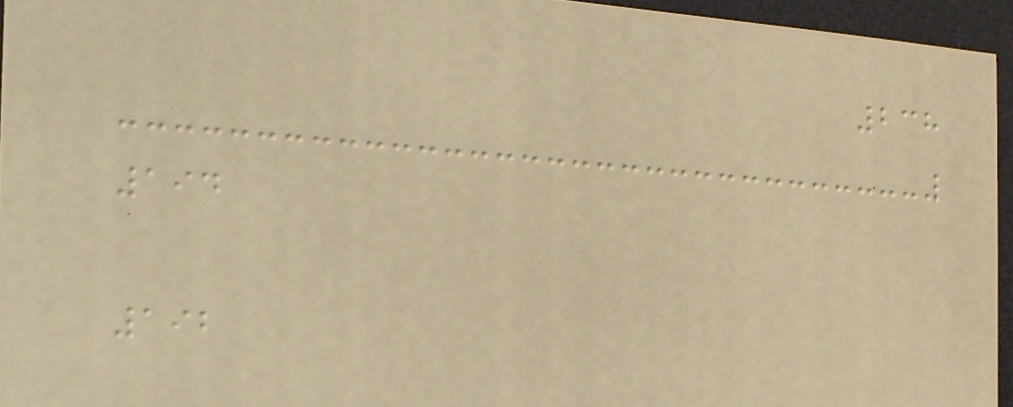238
194
192
